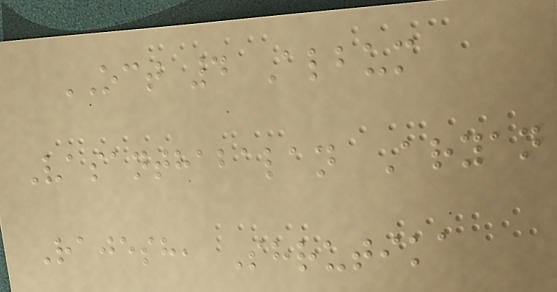OCT 4 Album
Vasanthabalan Aryan
Rajesh, Shrutika
